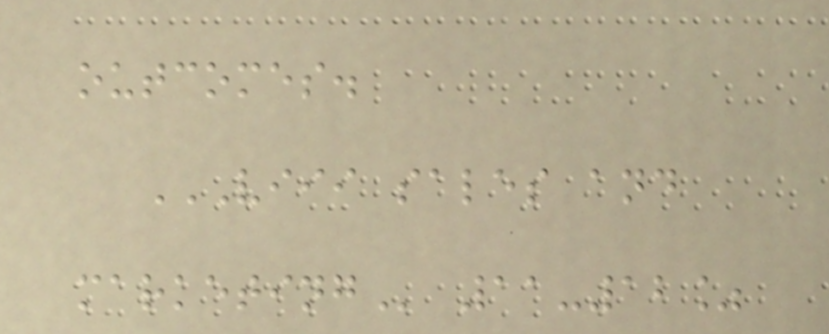outcomes.
VIII SALES AND
MARKETING 11-12%
